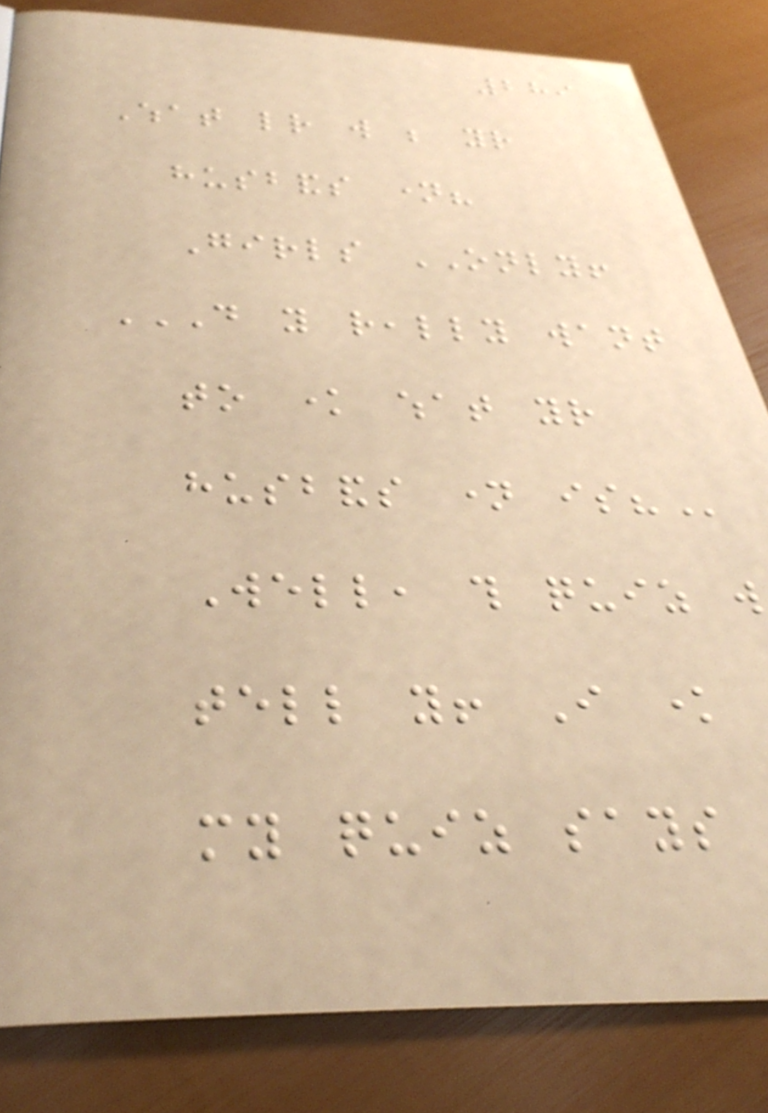289
What letter will be your
husbands name?
Girls ONLY!
DO YOU REALLY WANT
TO KNOW WHAT YOUR
HUSBANDS NAME IS?
Well, this quiz will
tell you! I know
my quiz says
